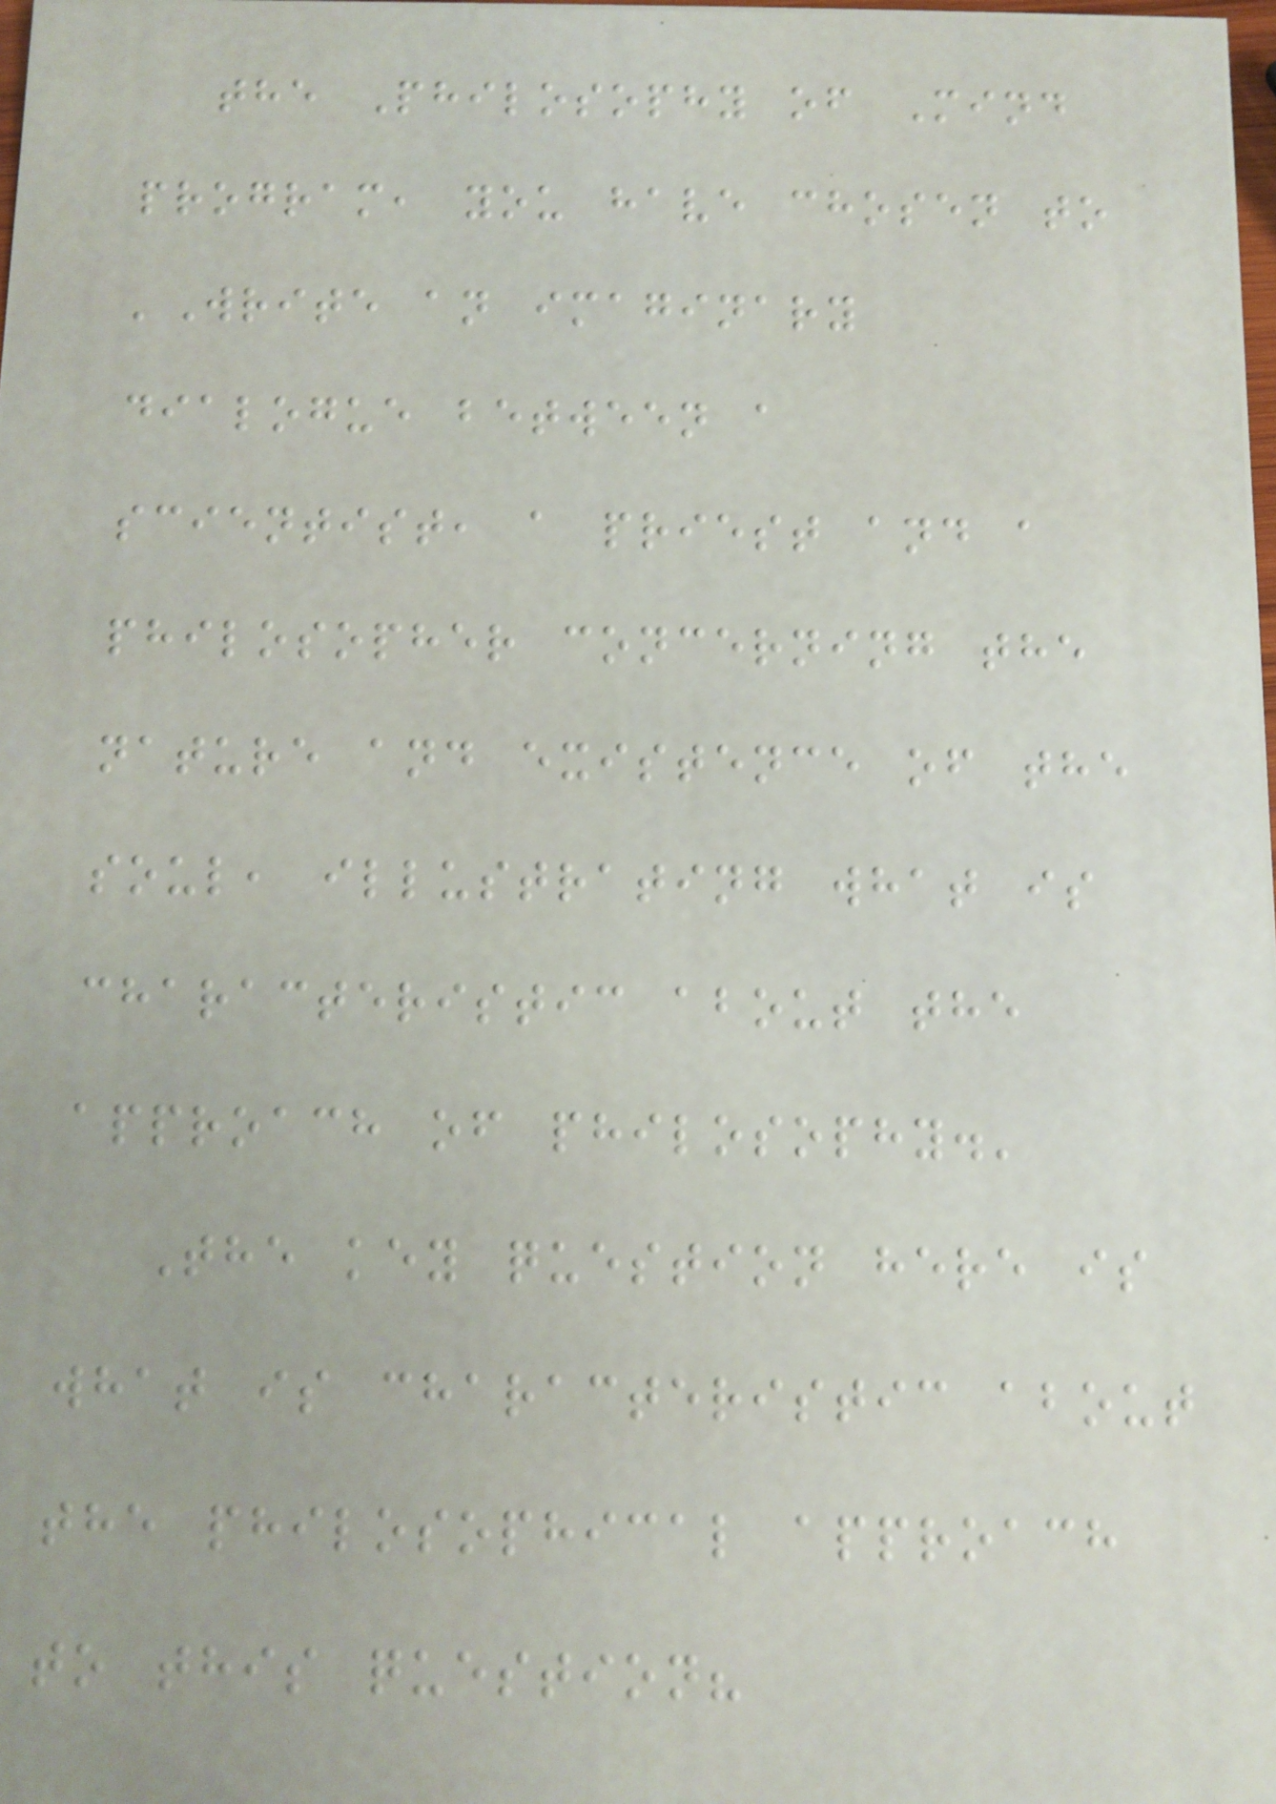the Philosophy of Mind
program, you have chosen to
'Write an imaginary
dialogue between a
scientist, a priest and a
philosopher concerning the
nature and existence of the
soul, illustrating what is
characteristic about the
approach of philosophy.'
The key question here is
what is characteristic about
the philosophical approach
to this question?
